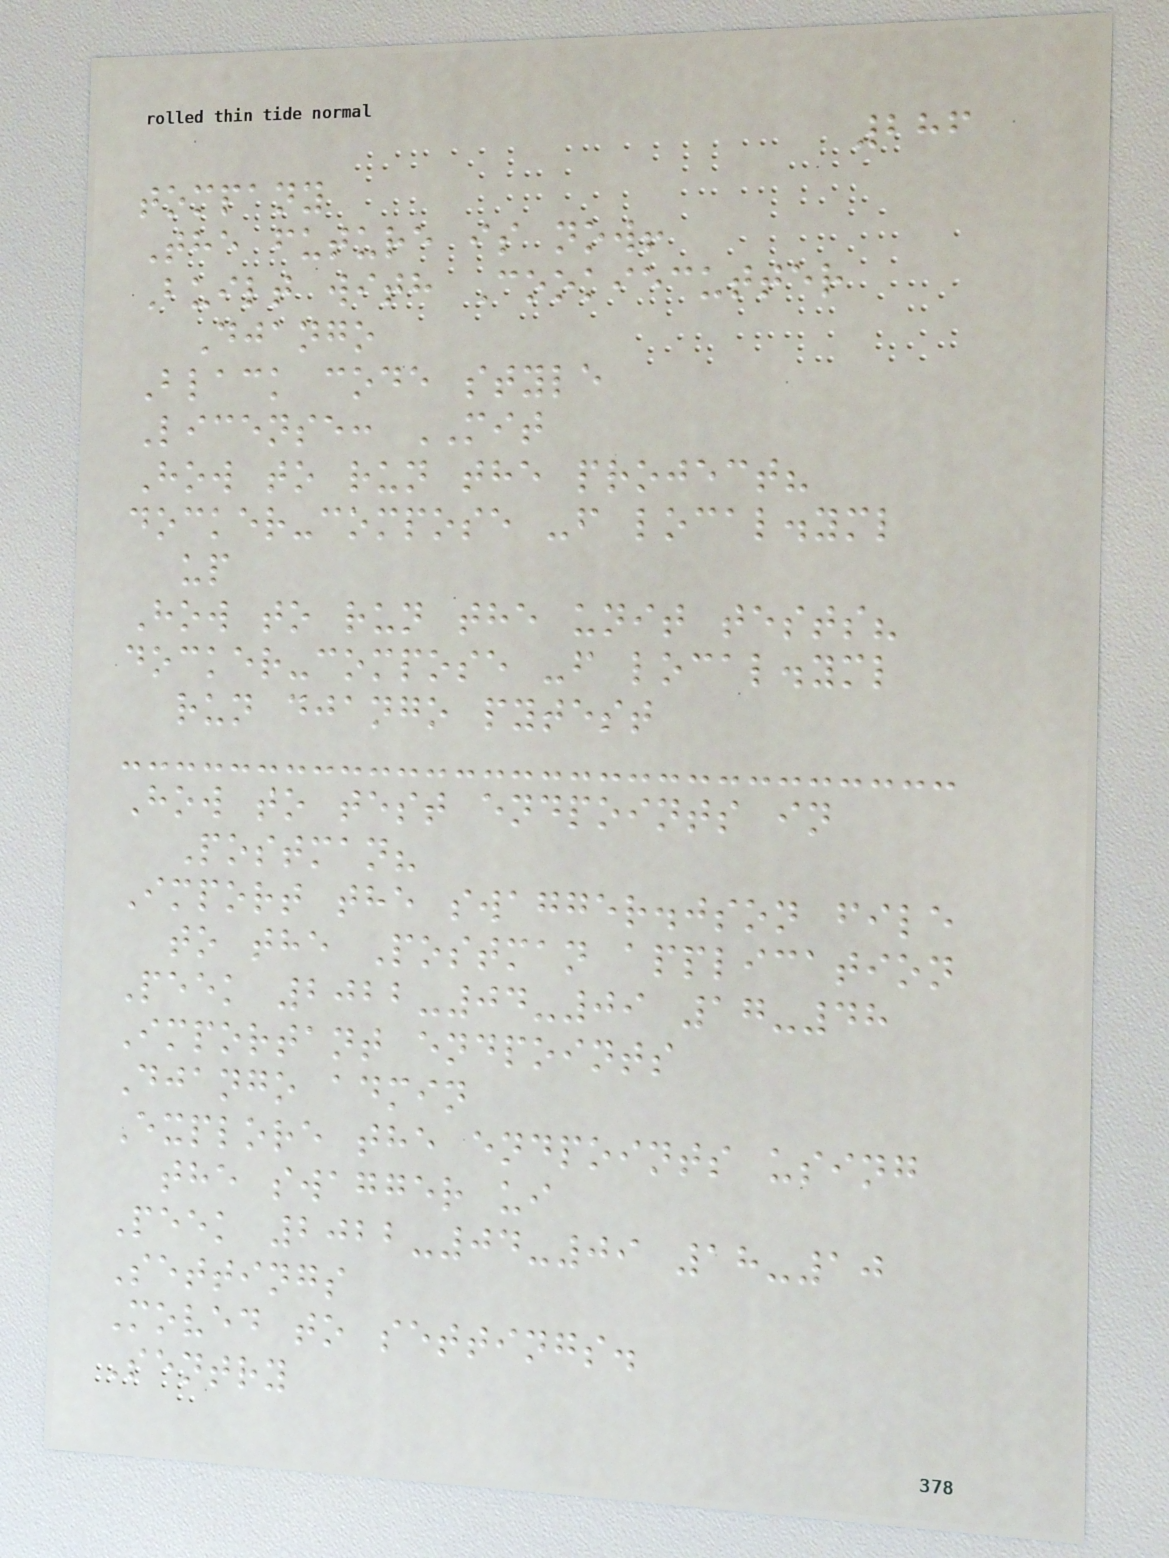286
tompany
The future is now!
Built with Cookiecutter
Django
Black code style
License: MIT
How to run the project?
docker-compose -f local.yml
up
How to run the unit tests?
docker-compose -f local.yml
run django pytest
How to test endpoints in
Postman?
Import the swagger.json file
to the Postman application
Peek 2022-04-09 17-48
Important endpoints
Django admin
Explore the endpoints using
the swagger ui
Peek 2022-04-09 18-10
Settings
Moved to settings.
Sentry
